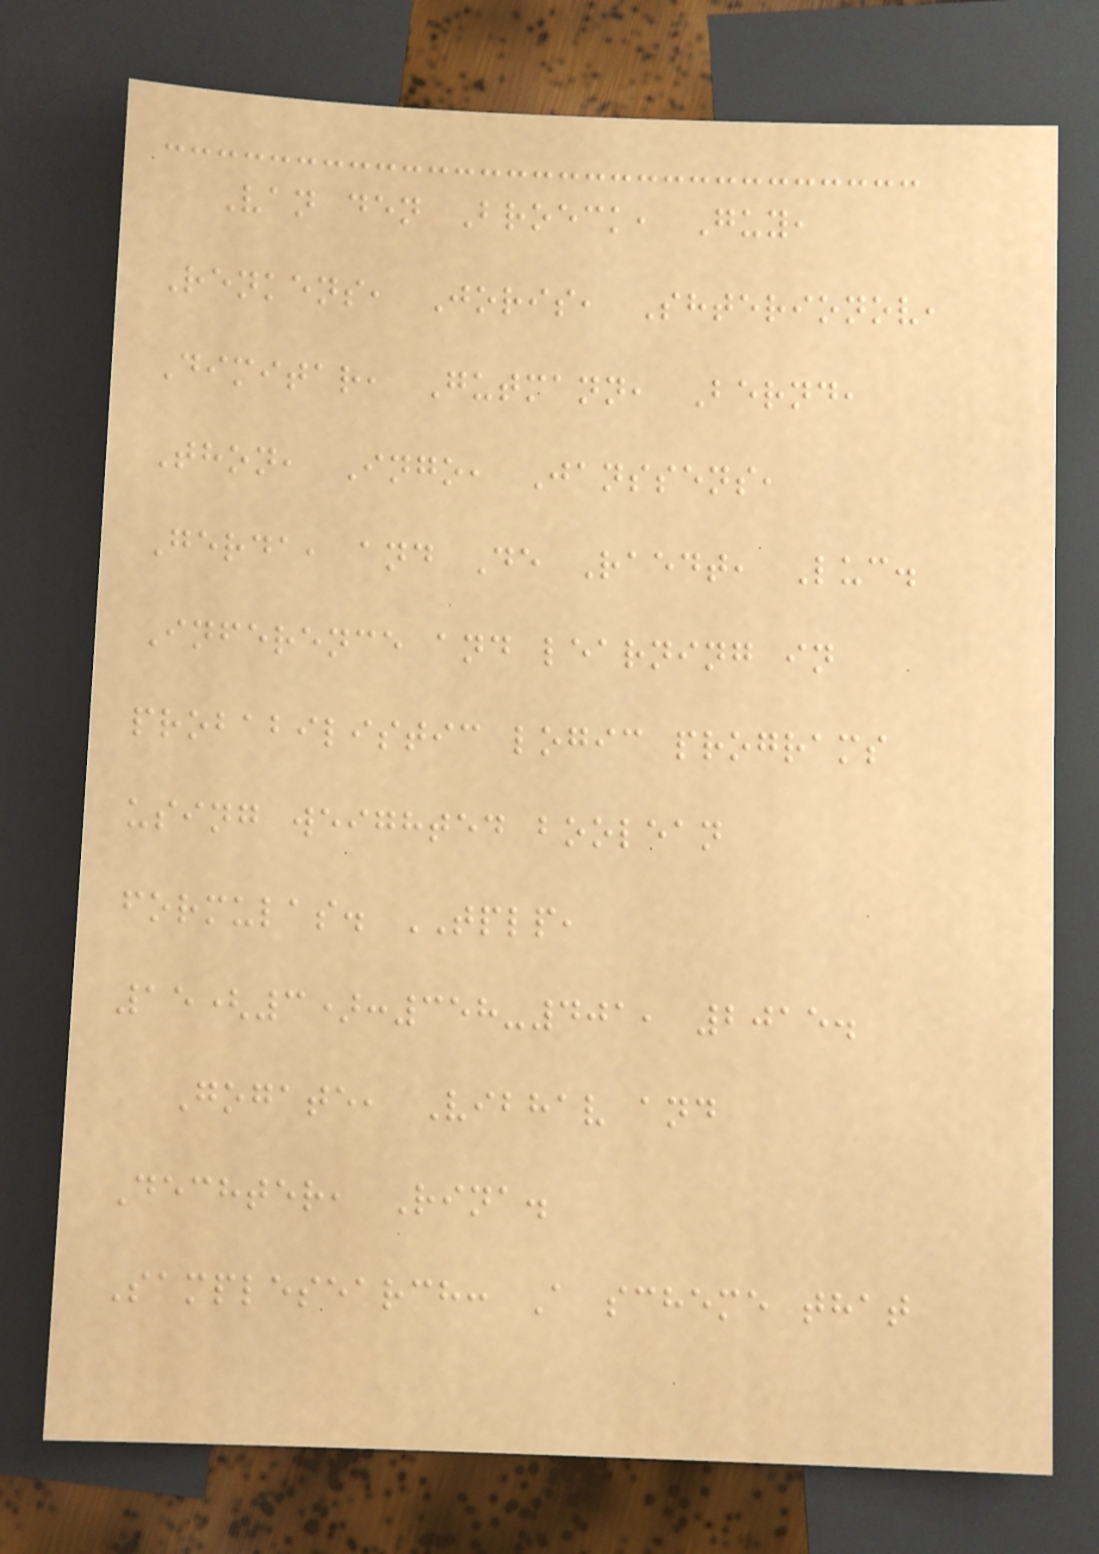Van den Broeck, Guy,
Renkens, Joris, Shterionov,
Dimitar, Gutmann, Bernd,
Thon, Ingo, Janssens,
Gerda, and De Raedt, Luc.
Inference and learning in
probabilistic logic programs
using weighted boolean
formulas. TPLP,
15(3):358-401, 2015.
Gogate, Vibhav and
Dechter, Rina.
Samplesearch: A scheme that
